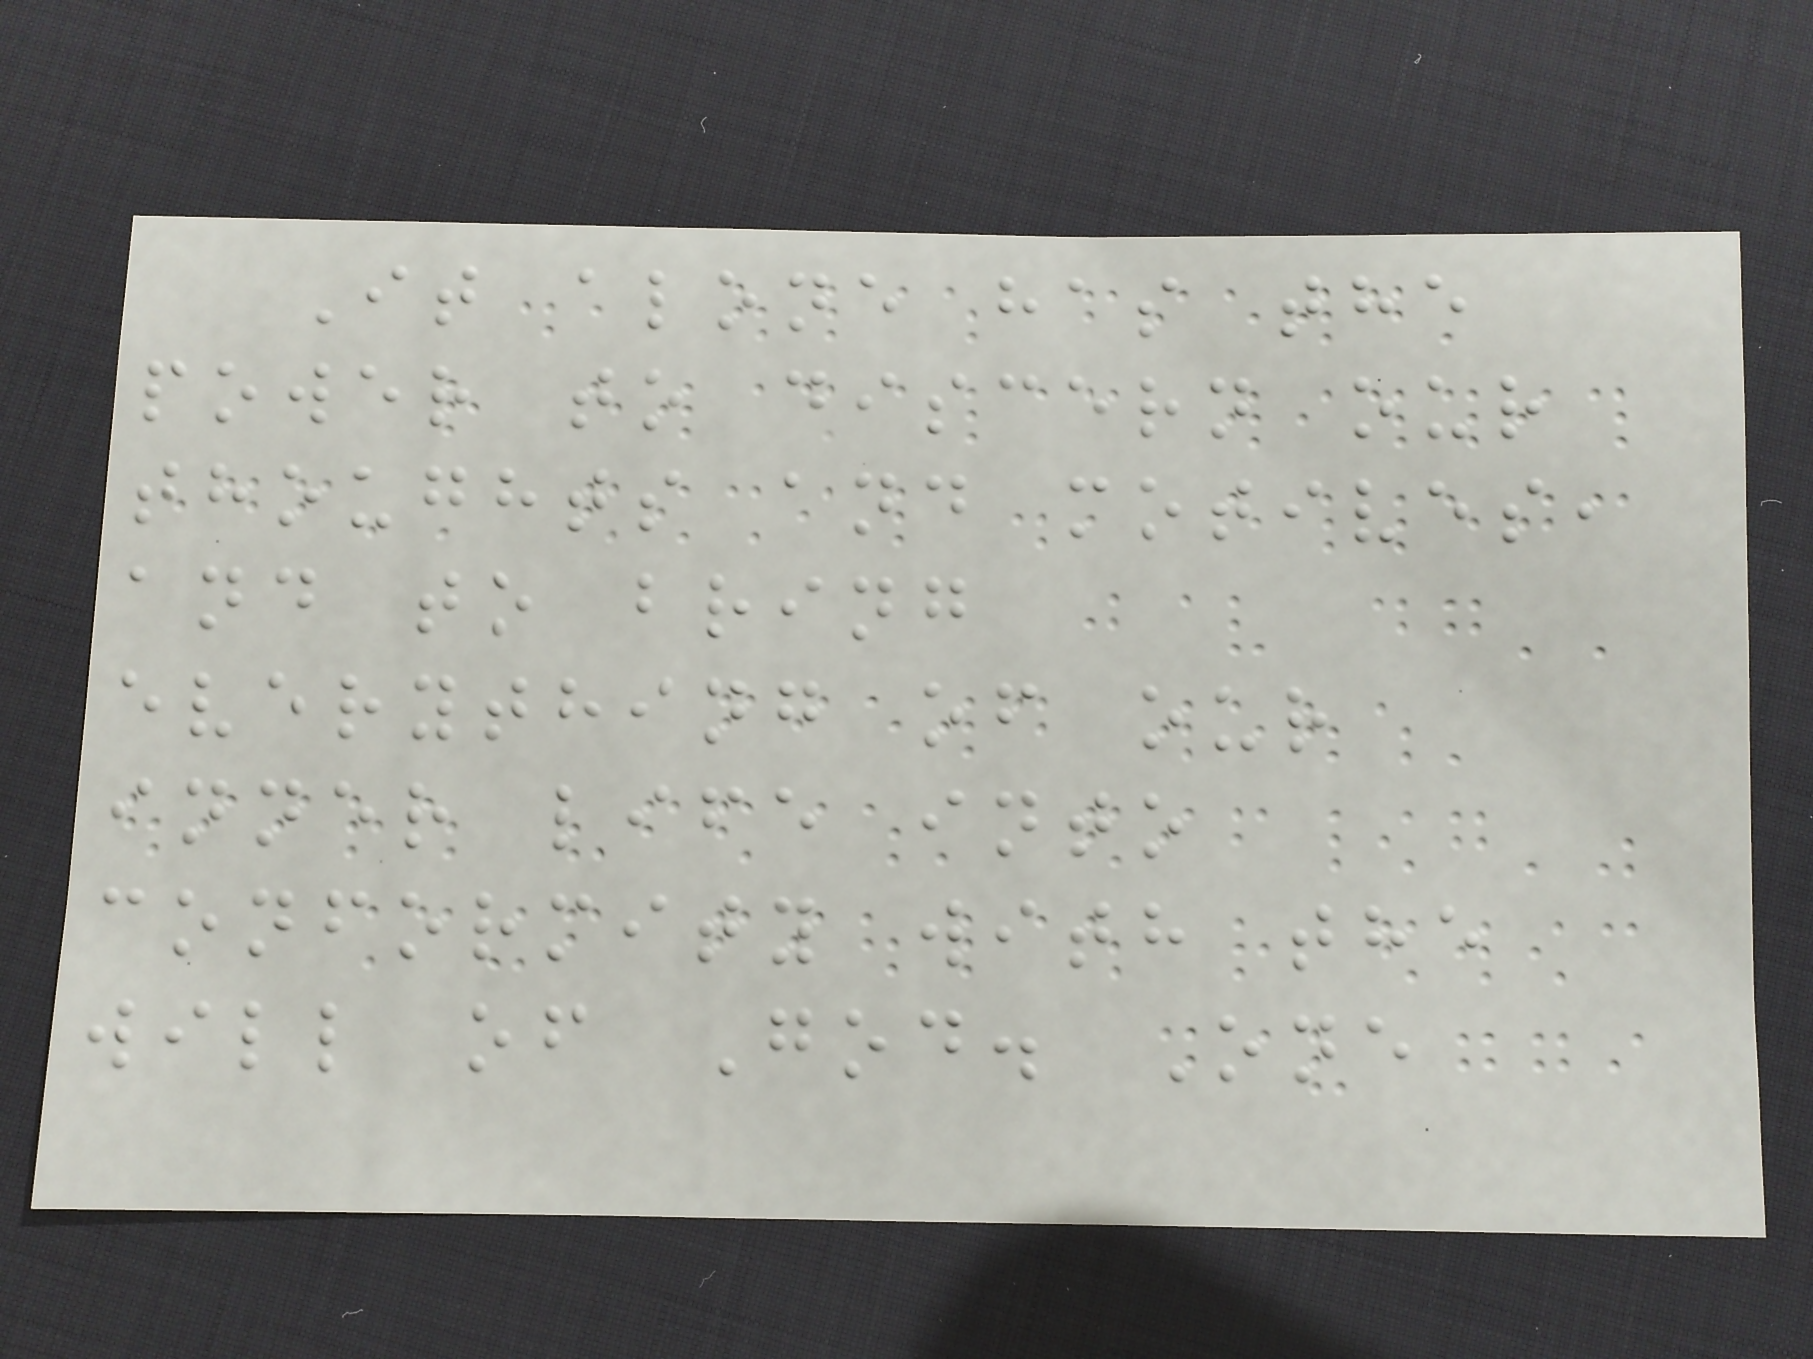It alone has the
power to discern our
thoughts and motives,
and to bring
everything of our
inner life into
conformity with the
will of God. One
